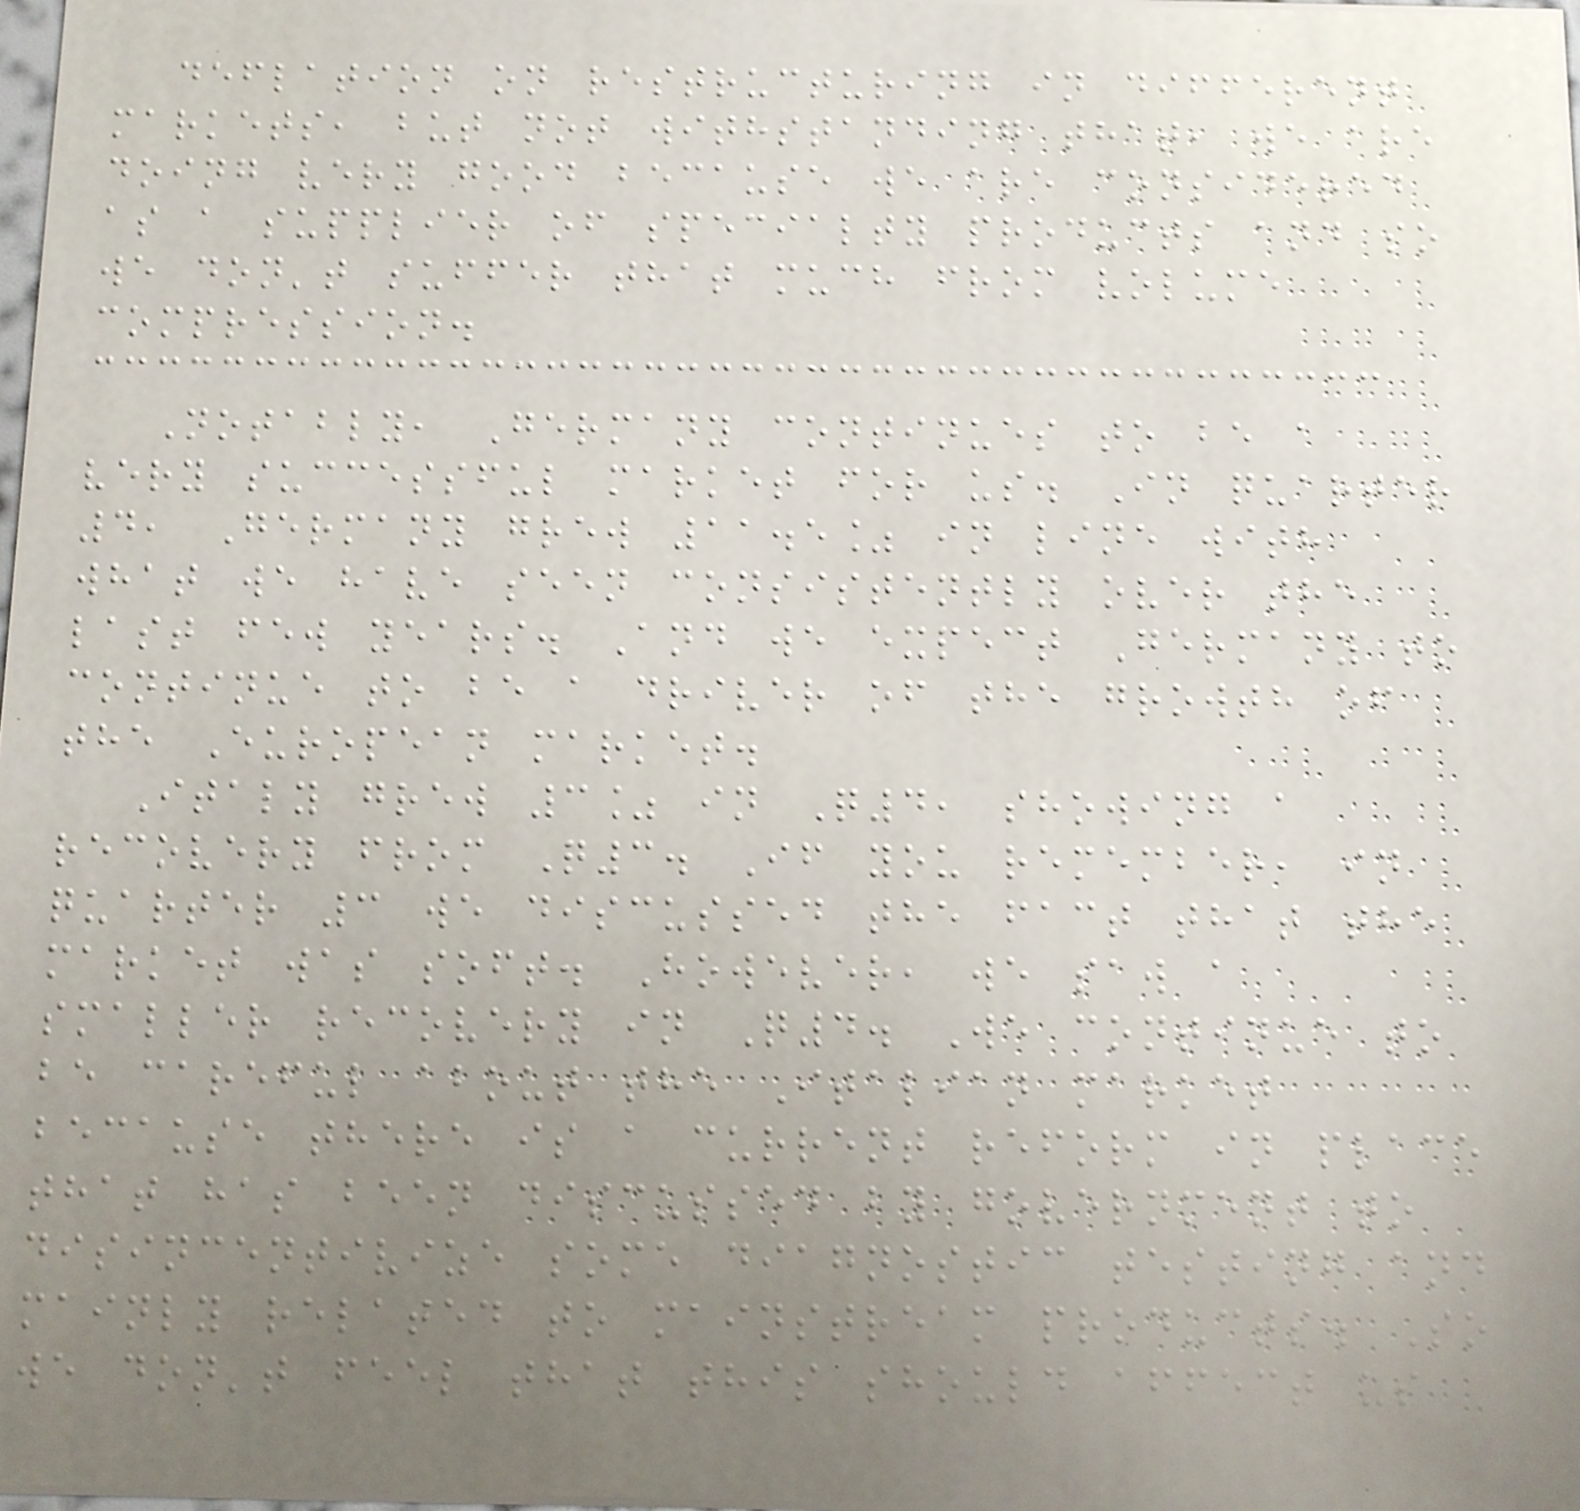deflation on restructuring in different
markets, but not withstanding that, we are
doing very good because we are considered
as a supplier of specialty products and so
we don't suffer that much from volume
compression.
Notably, Germany continues to be a
very successful market for us. In quarter
4, Germany grew 11.5% in line with
what we have seen consistently over the
last few years. And we expect Germany to
continue to be a driver of the growth of
the European market.
Italy grew 3% in Q4, showing a
recovery from Q3. If you remember, in
quarter 3 we discussed the fact that the
market was soft. However, we saw a
smaller recovery in Q4. We continue to
be careful about the Italian market
because there is a current reform in place
that has been discussed by government to
disincentivize some diagnostic testing and
mainly related to mainstream products. So
we don't feel that this should affect us
